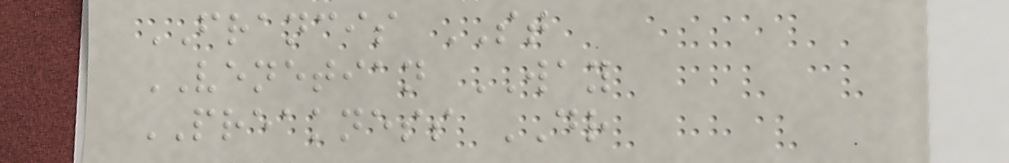FRANCIS ST
VENETIAN WAY
PREAKNESS DR
